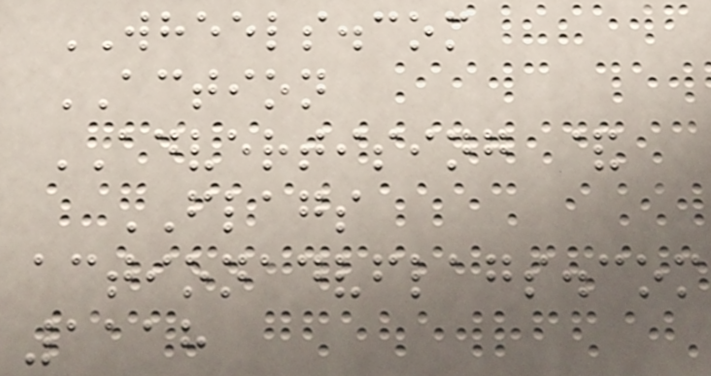WHEELS.com
ACTION
ADVERTISING &
FLAGS
actionadvflags.com
1118
